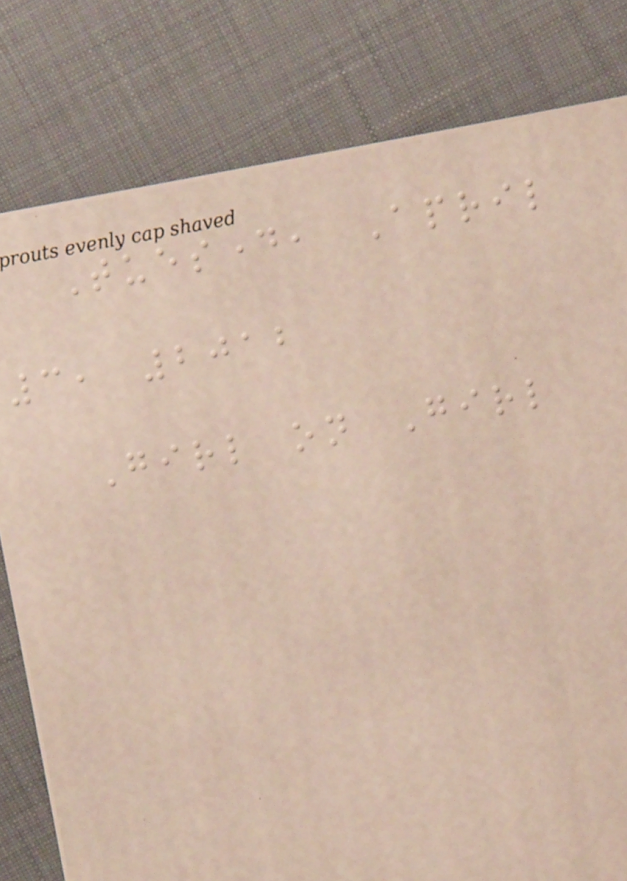Tuesday, April
3, 2012
Girl on Girl
